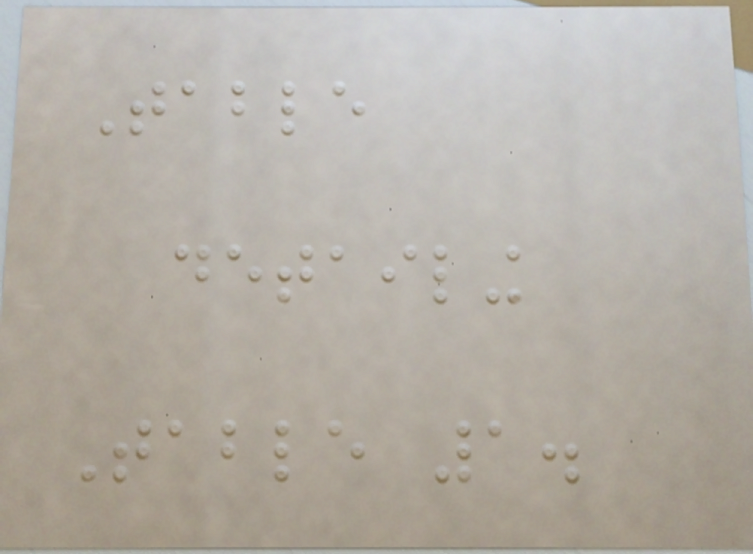Table
detailing
Table 1.
